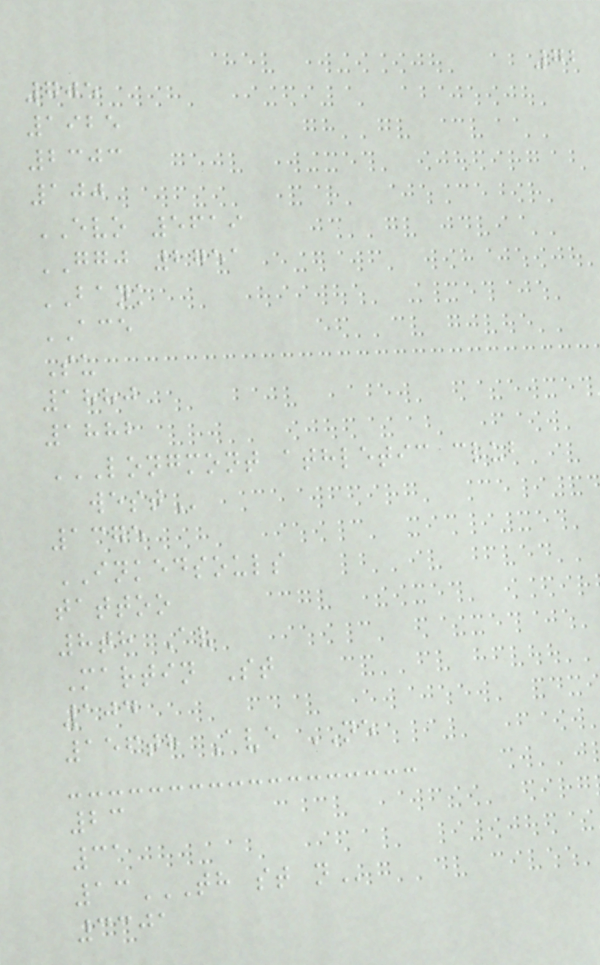72
705
1925
2303
100
EVO 5619
GGJ 2751
BANK
ACE
Su
1880
1882
LONGMONT ATHLETIC CLUB
WEST
1375
INKEDSOULS
tattoo
8th Av
Martin St
104
156th Ave NE
23
31
13TH ST N
3301
